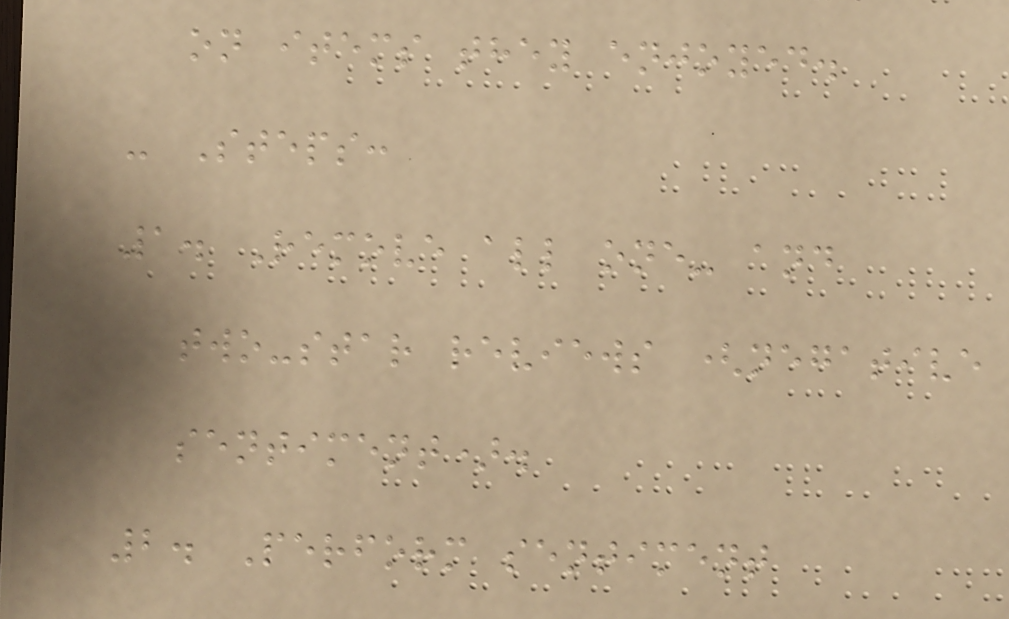on items they enjoyed.
- Steps:
1. Remove all one- and
two-star reviews (negative
sentiment).
2. Perform sentiment
